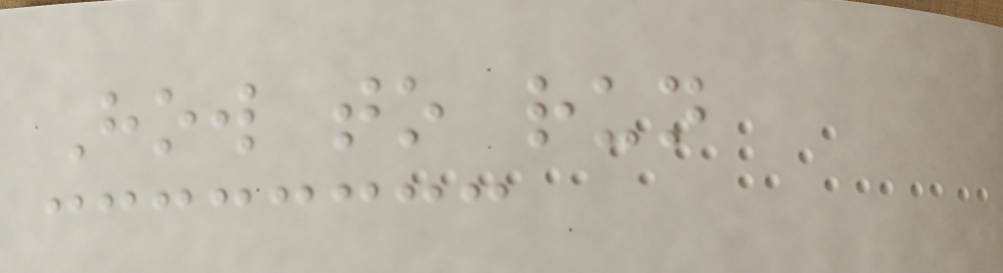How to run
